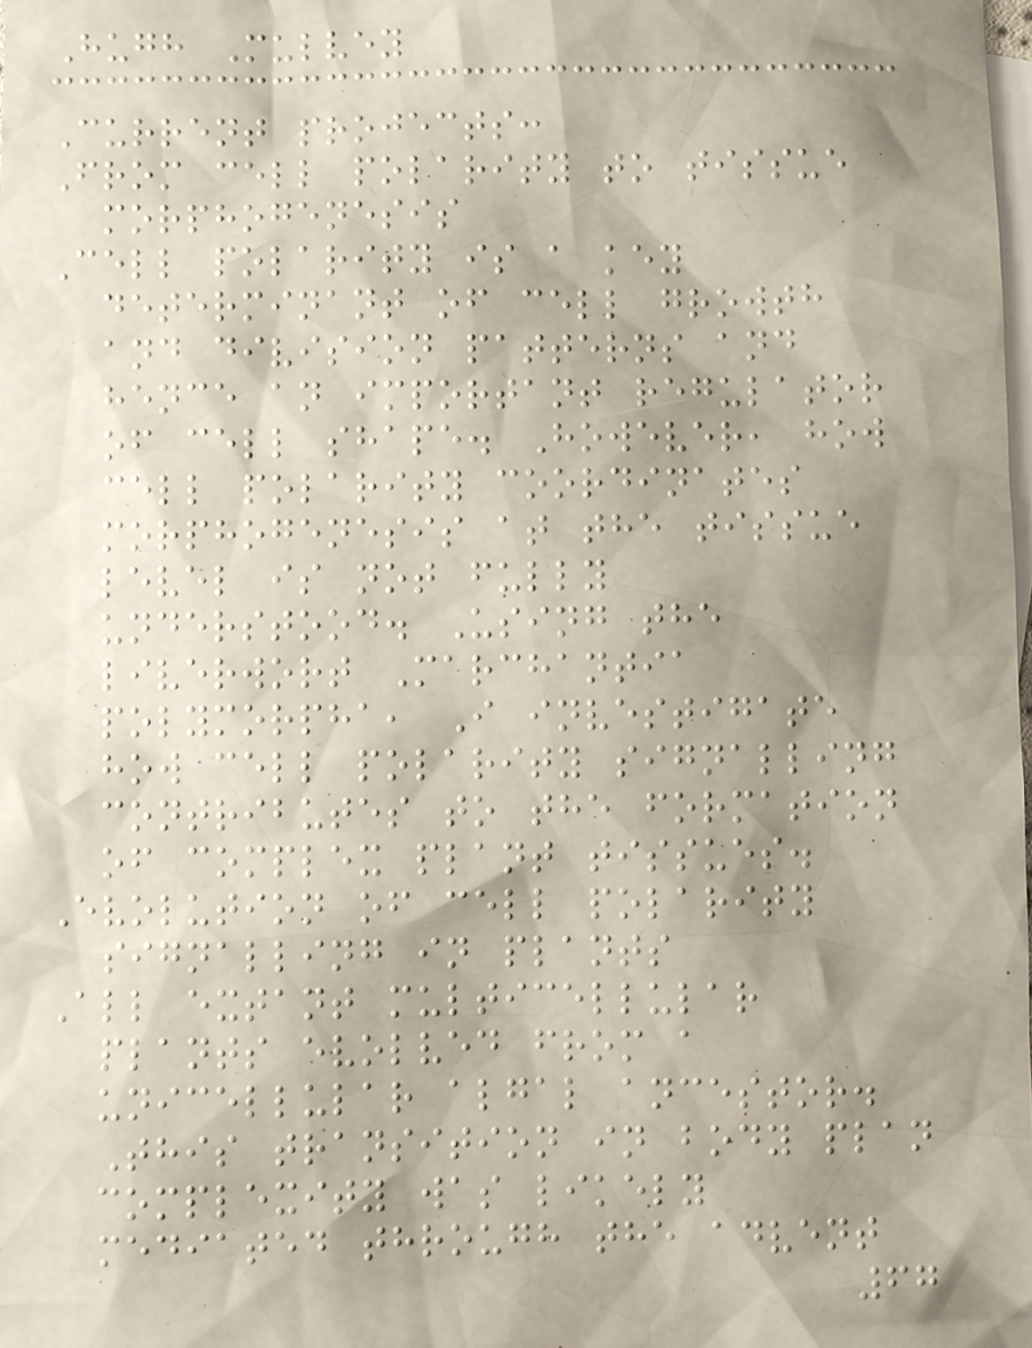Hugh Mulvey
Current projects:
From cell polarity to tissue
morphogenesis
Cell polarity is a key
determinant of cell growth
and division patterns and
hence an important regulator
of cell shape. However, how
cell polarity coordinates
morphogenesis at the tissue
level is not fully
understood. Using the
liverwort Marchantia
polymorpha, I investigate
how cell polarity signalling
contributes to the formation
of complex plant tissues.
Evolution of cell polarity
signalling in plants
All extant multicellular
plants evolved from a
unicellular algal ancestor.
This transition in body plan
complexity was likely
mediated through the advent
67
